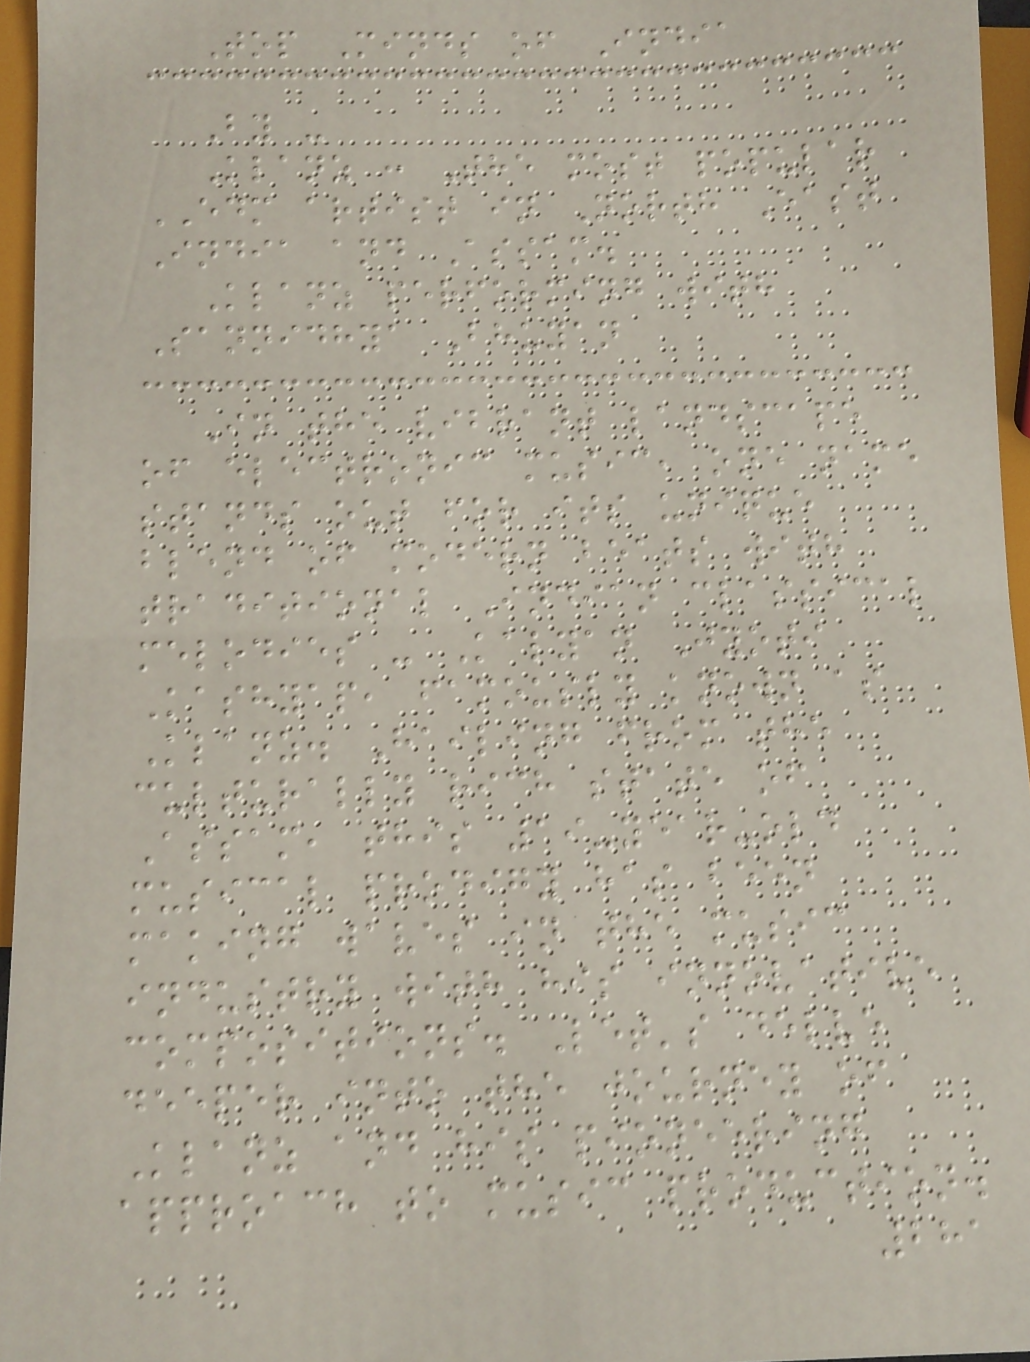Top Minds of India
By -
Klanz : The most popular
EDM artist in North East
India and Assam.
Klanz performing with
Sannidhya Bhuyan
In the vibrant landscape
of electronic music, one name
stands out for its unique
blend of modern beats with
traditional Indian classical
melodies - Kalyan Jyoti
Kashyap, famously known as
Klanz. Hailing from the
culturally rich state of
Assam, this 19-year-old
musical prodigy has been
making waves in the music
industry with his innovative
compositions. Let's delve
deeper into the journey of
Klanz and his pioneering
approach to music production.
281
